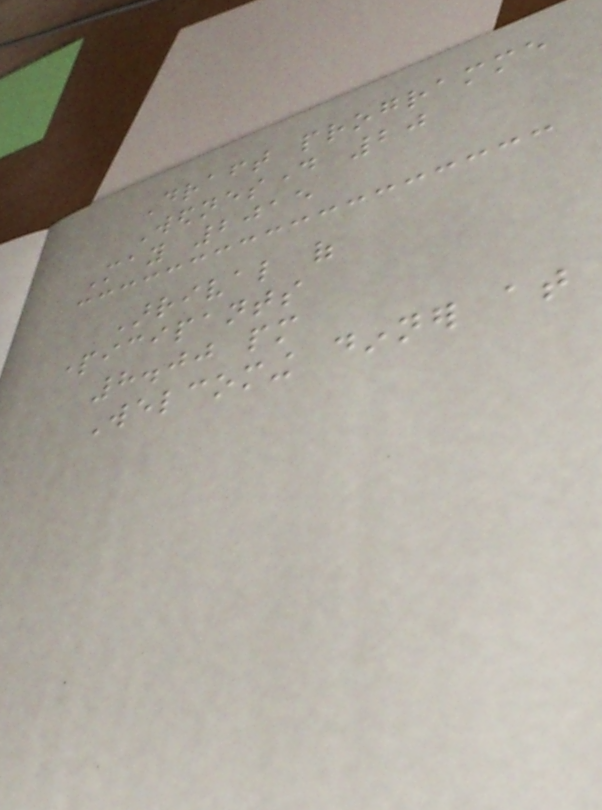Draft programme
Wednesday 20
May 2015
Arrival of
participants
8.00 pm
Welcoming dinner at
